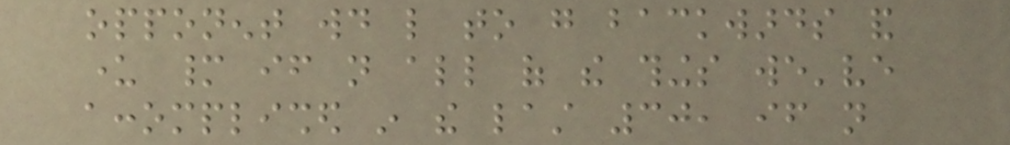opponent would like to go backwards and
under many if not all of the things we've
accomplished in the last 30, if not
